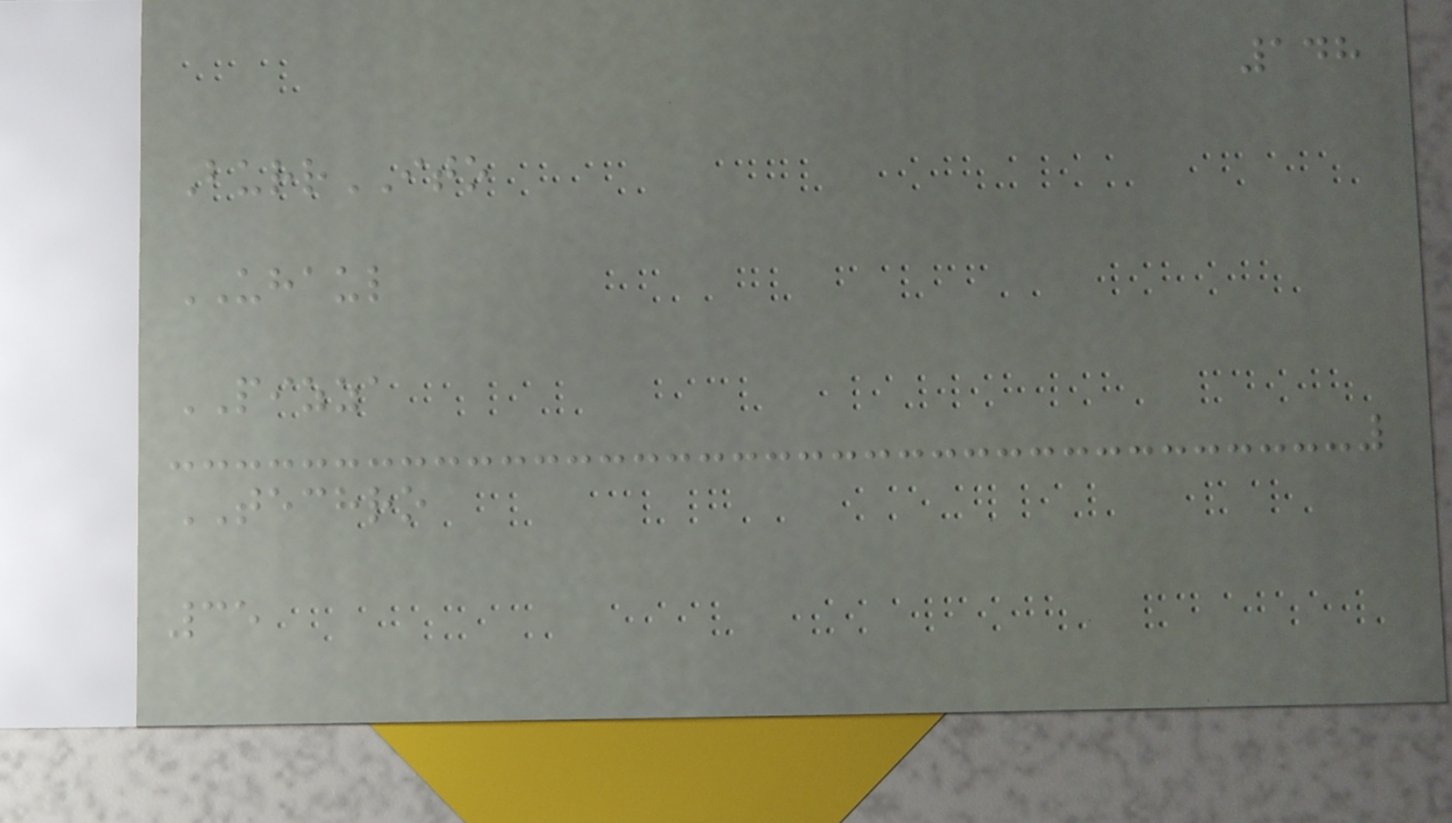148
BurrITO
UHAUL
PIZZA
TECHRO
35
